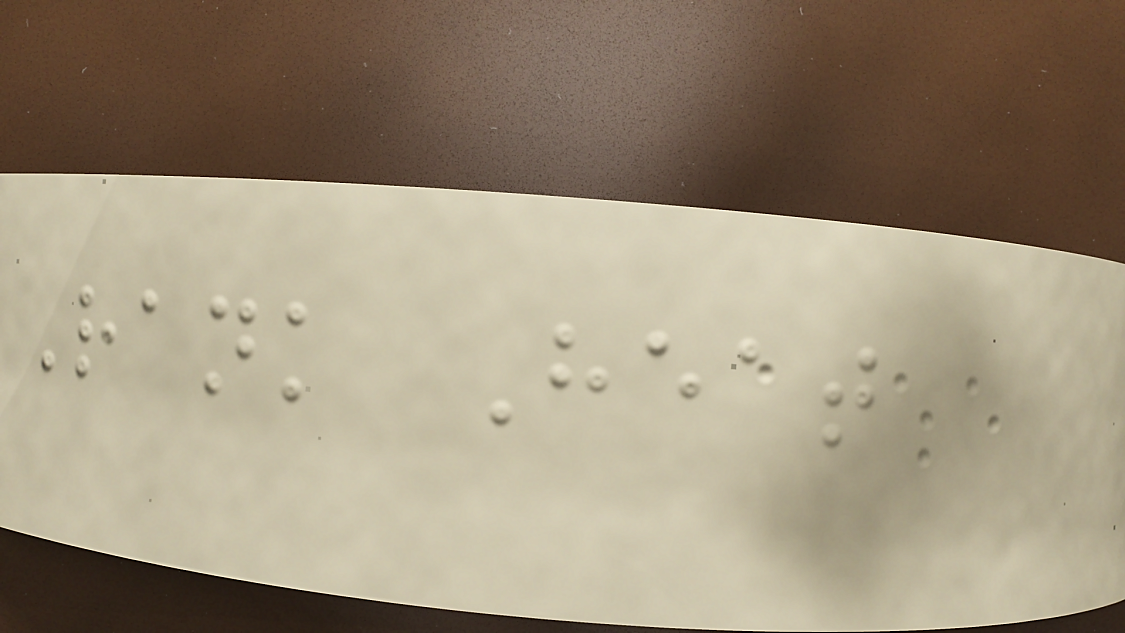Rank Heat
